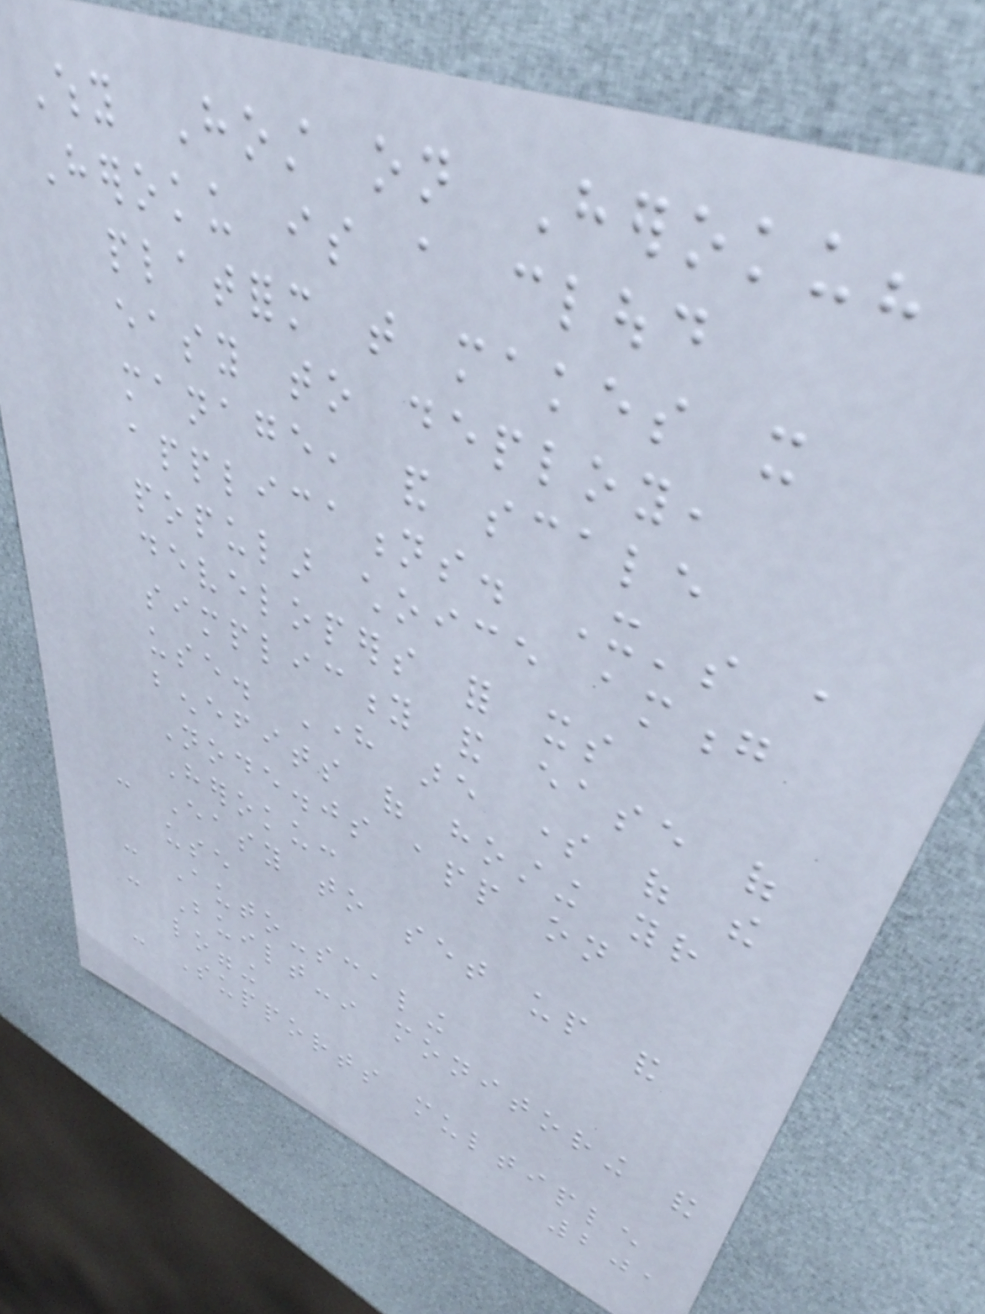Why Host on Heroku?
Heroku is a cloud
platform that makes it
easy to deploy,
manage, and scale
applications. It's a
popular choice among
developers for its
simplicity and ease of
use. Here are some of the
benefits of hosting your
Node.js app on
Heroku:
- Easy to set up and
use
- Auto-scaling
- Built-in monitoring and
logging
- Supports multiple
201
